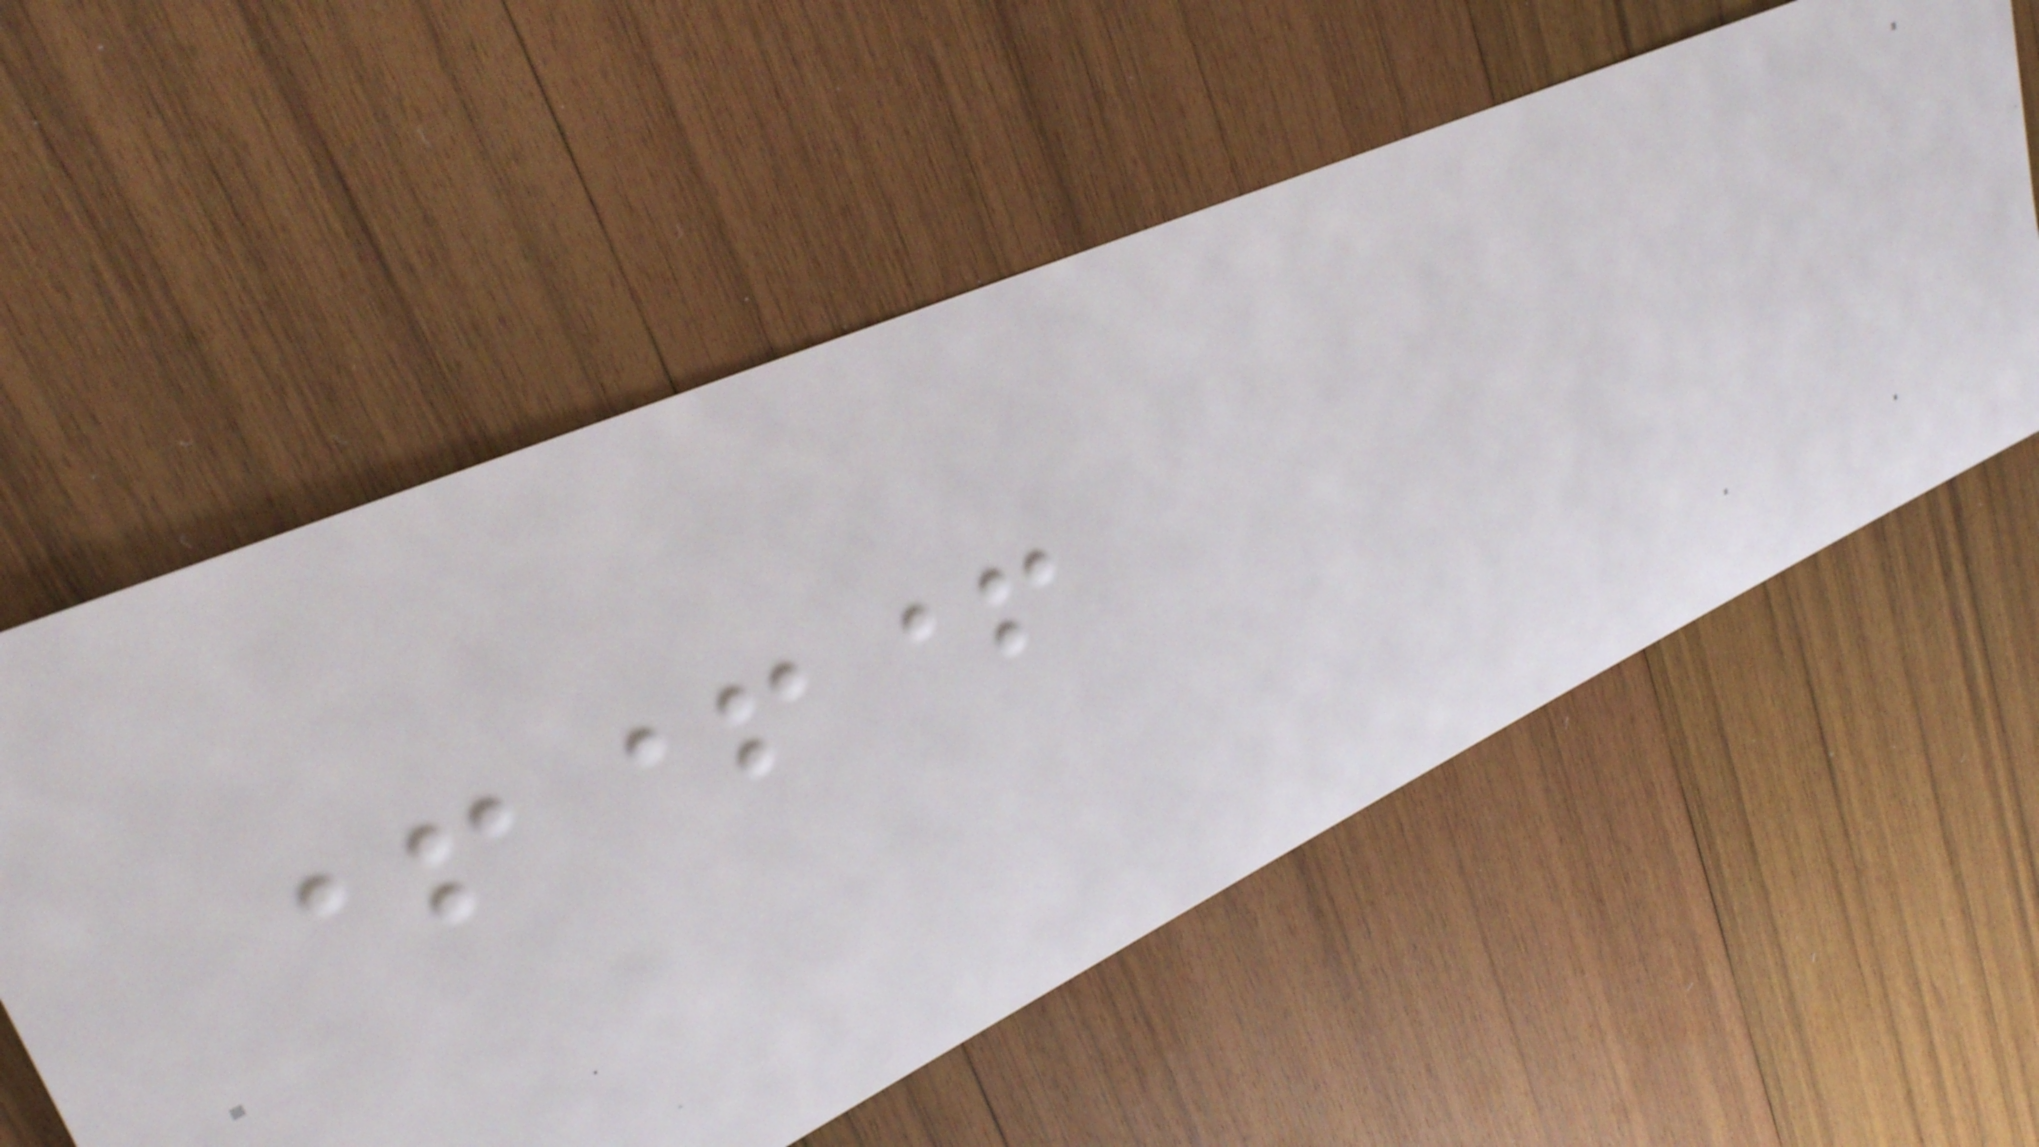+++
